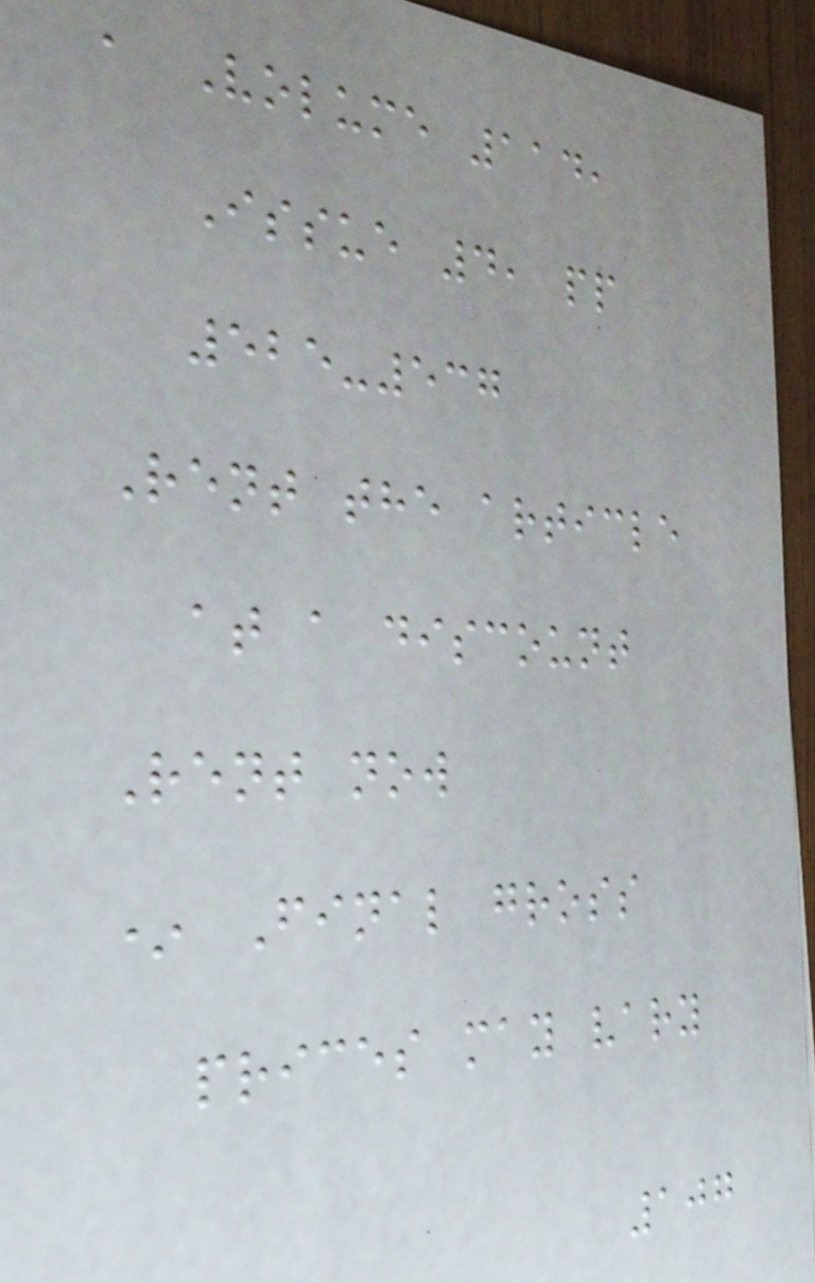, Volume 114,
Issue 4, pp
525-537
Rent the article
at a discount
Rent now
* Final gross
prices may vary
107
